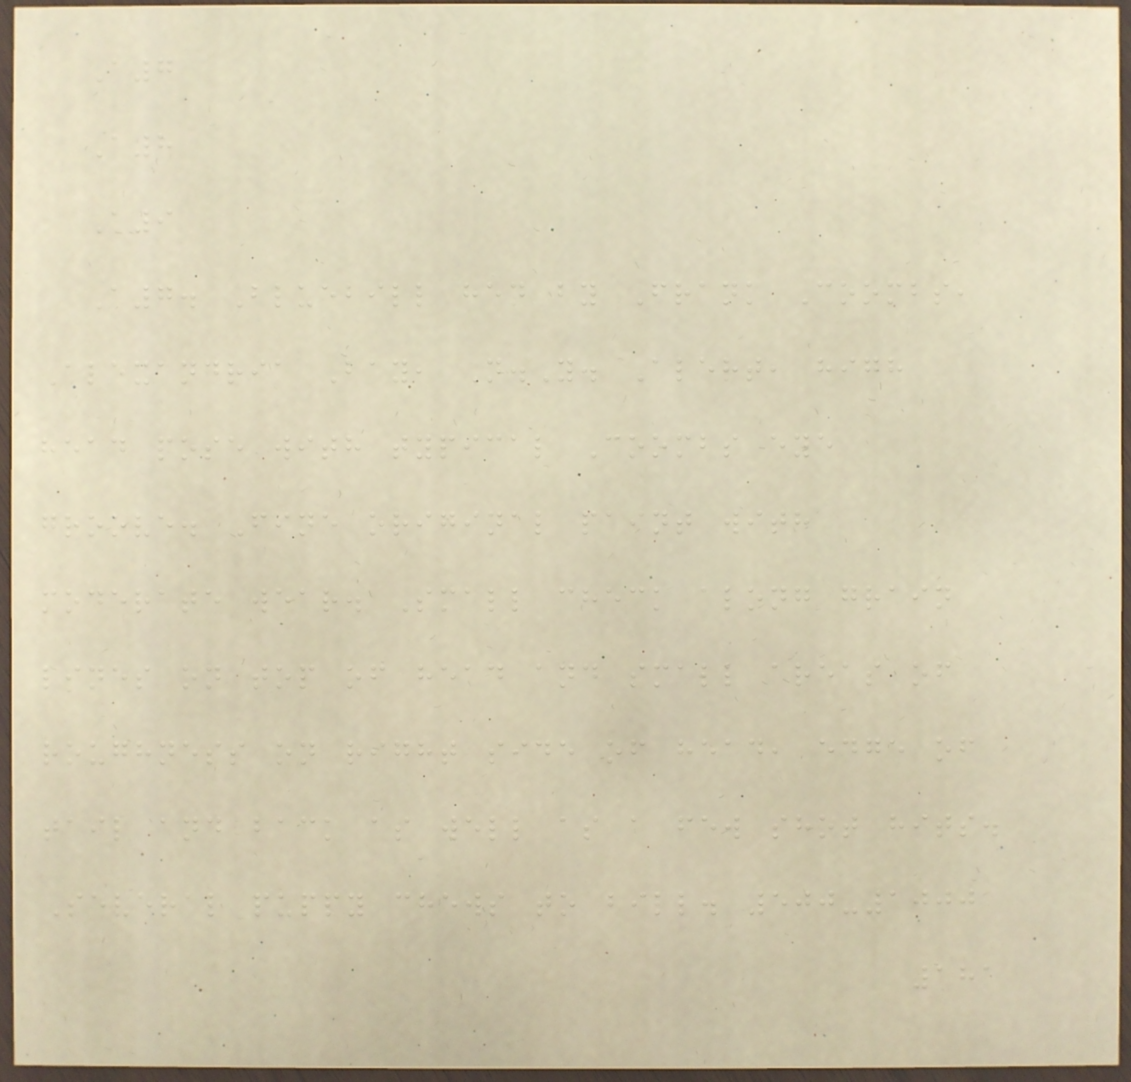A7
A8
A9
A7. Bluebill hen by Frank Coombs,
Alexandria Bay, N.Y. Alert, high
head pose with typical Coombs eye
groove. Fine original paint with
moderate wear. Small check along grain
lines on top of head and small areas of
roughness on right side of head, edge of
tail and back as well as a few shot hits.
Several puppy chews to bill. 500-1000
181
